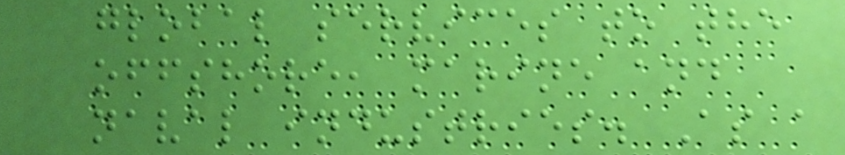global services to the
offshore, marine and
naval industries. As a
